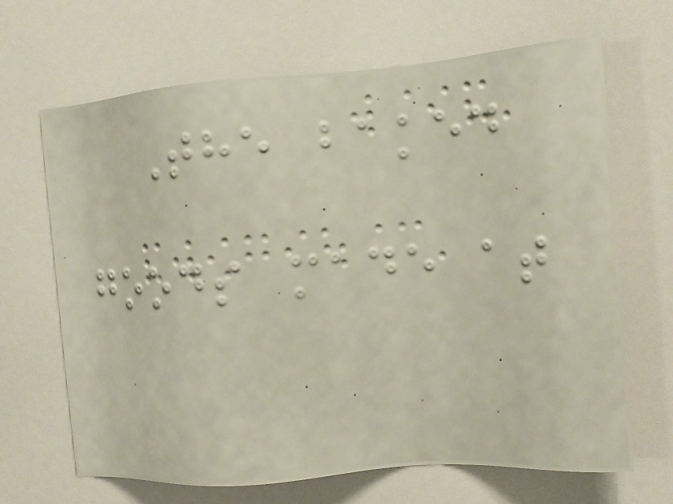The baked
goods made at
